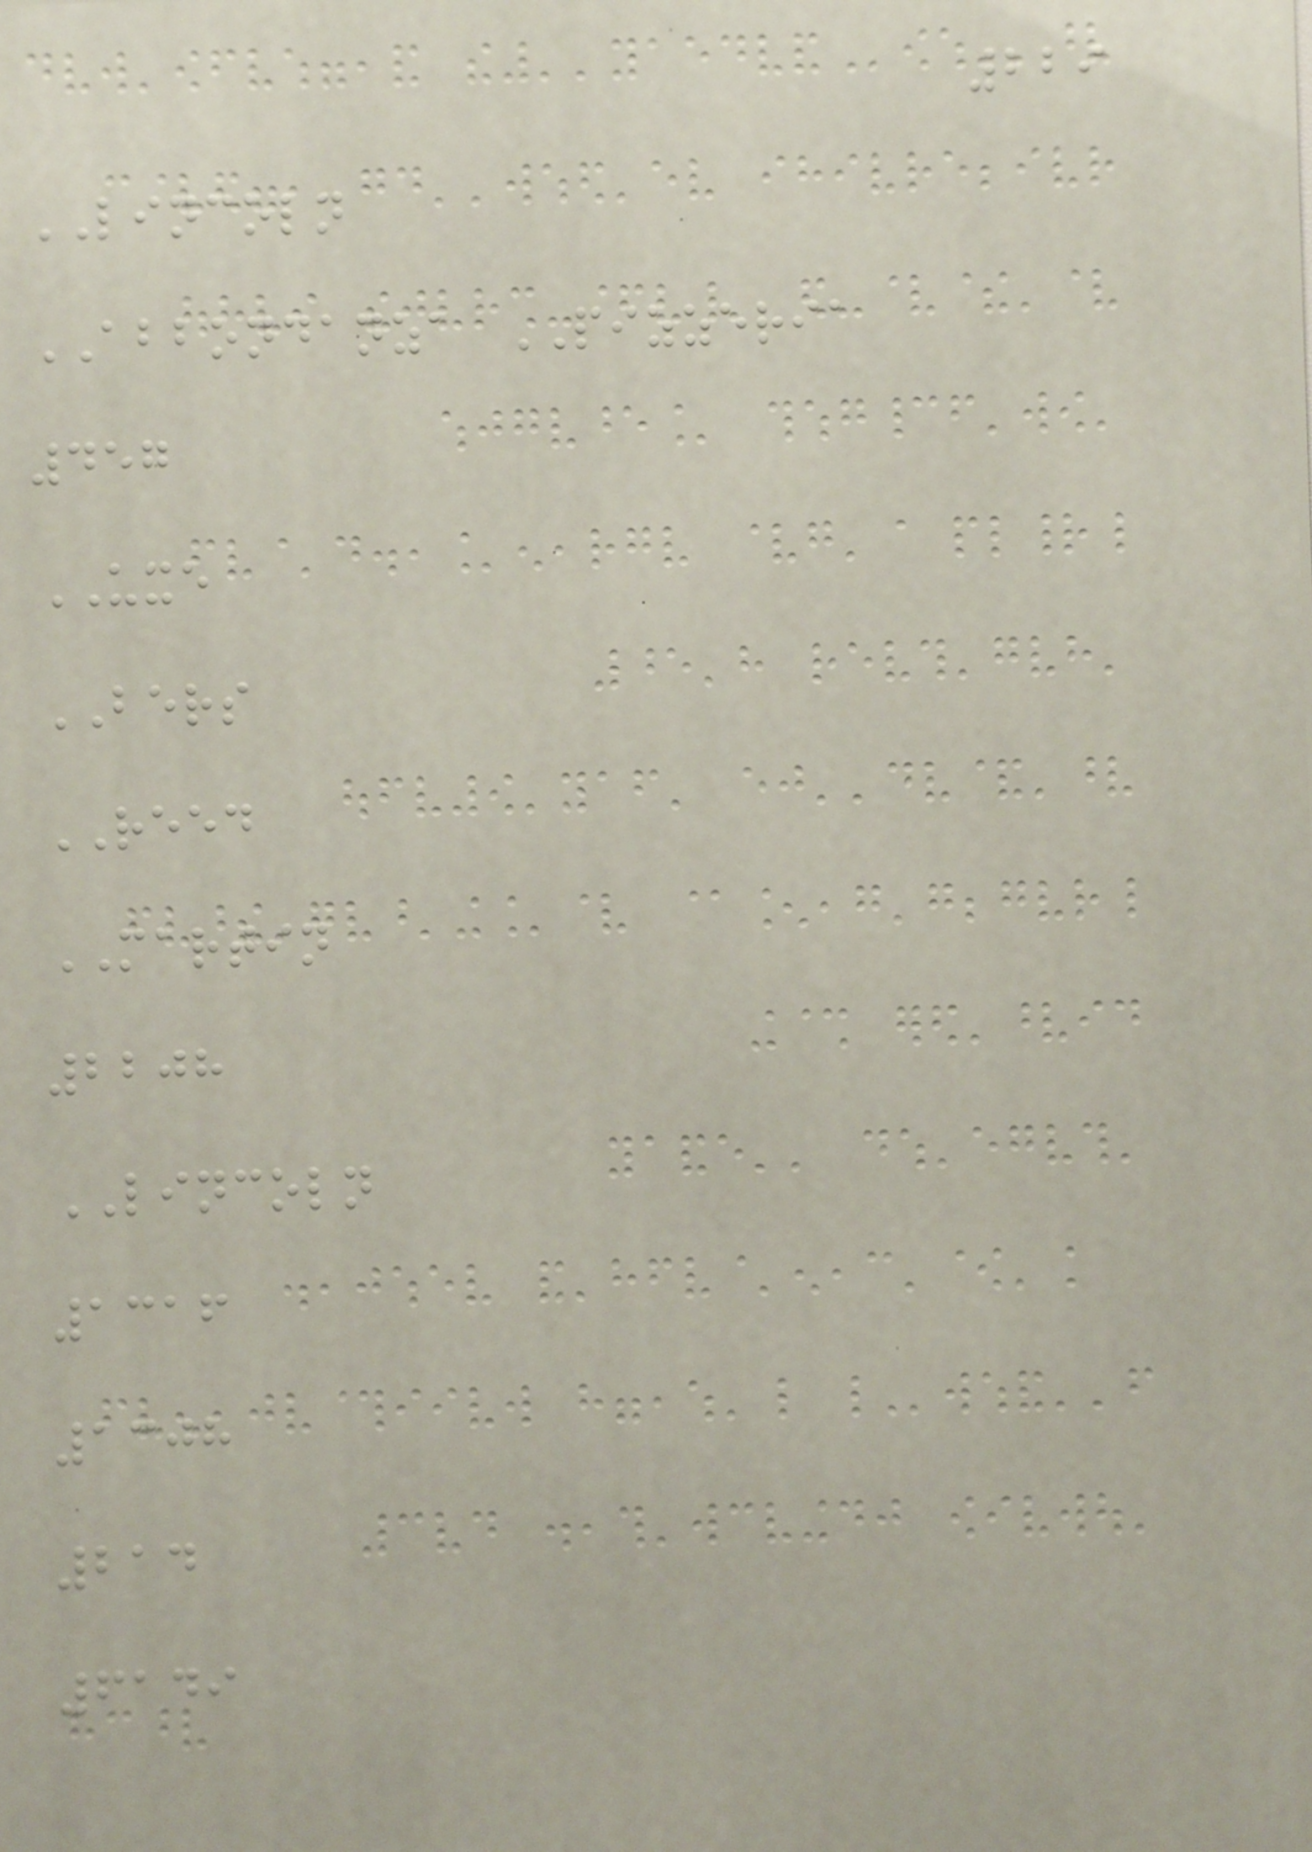229
LINCOLN
ABBONDANZA PIZZERIA
457
UXE
BERS
REED
MARTIN
2208
LINCOLN
1316
1308
214
6149
